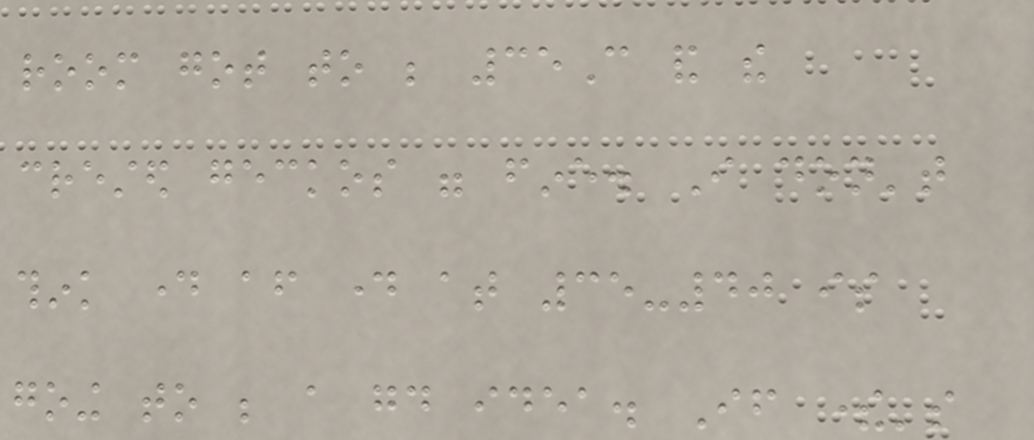room got to be 35C and the
crested geckos were fine. I don't
think day after day at 35-40 is
going to be a good idea. If there's
